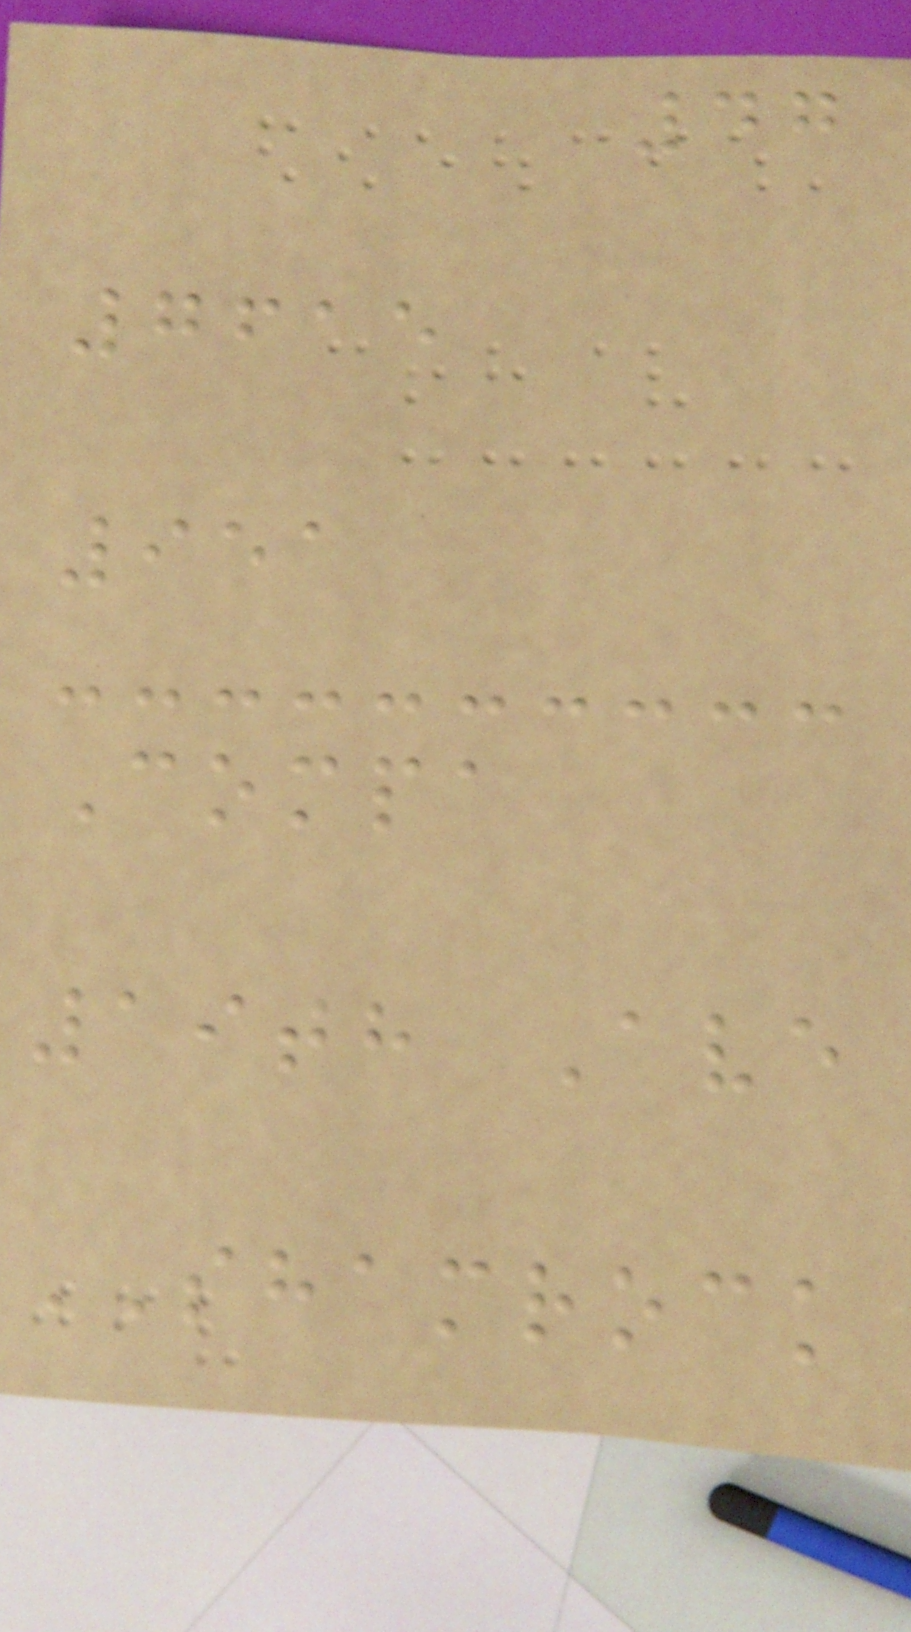47
7615
951
Compa
19th Ave
SHAMROCK
